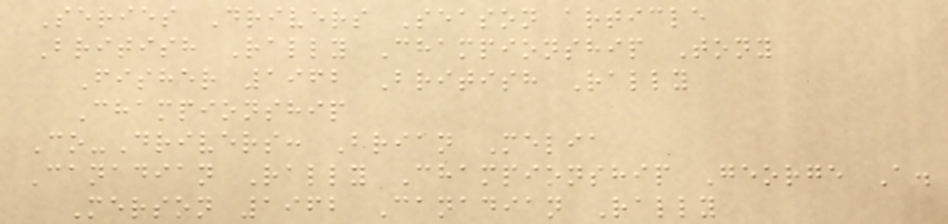Series Drivers Season article
British Rally Championship Tony
Fisher 1962 British Rally
Championship
Co-Drivers: Brian Melia
Canadian Rally Championship George A.
Merson 1962 Canadian Rally
